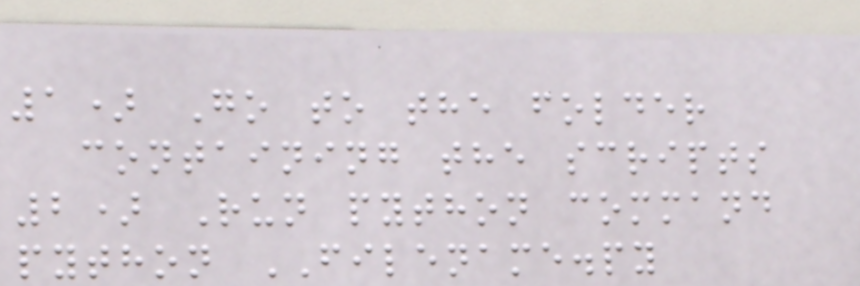1) Go to the folder
containing the scripts
2) Run python command
python FILENAME.py
